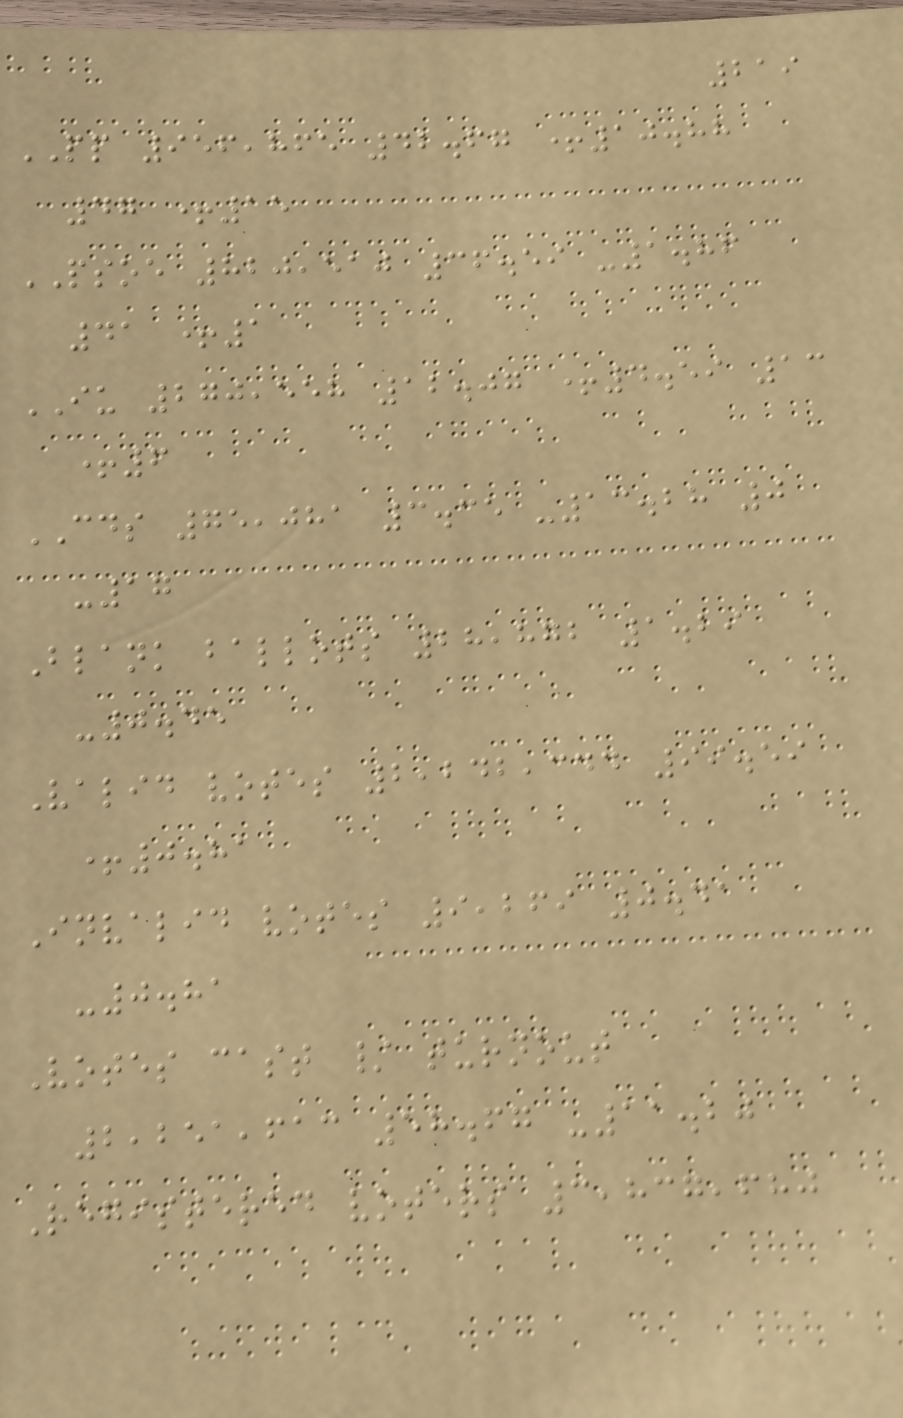219
PP 956,865 42.67 +10.88
47 +15
PSOE 820,510 36.59 -1.86
41 +1
IU 270,558 12.07 +4.59 13
+6
CDS 75,081 3.35 -13.28 0
-17
Blank ballots 28,872 1.29
-0.45
Valid votes 2,242,344 99.59
+0.81
Invalid votes 9,269 0.41
-0.81
Votes cast / turnout
2,251,613 58.67 -11.20
Registered voters 3,837,680
